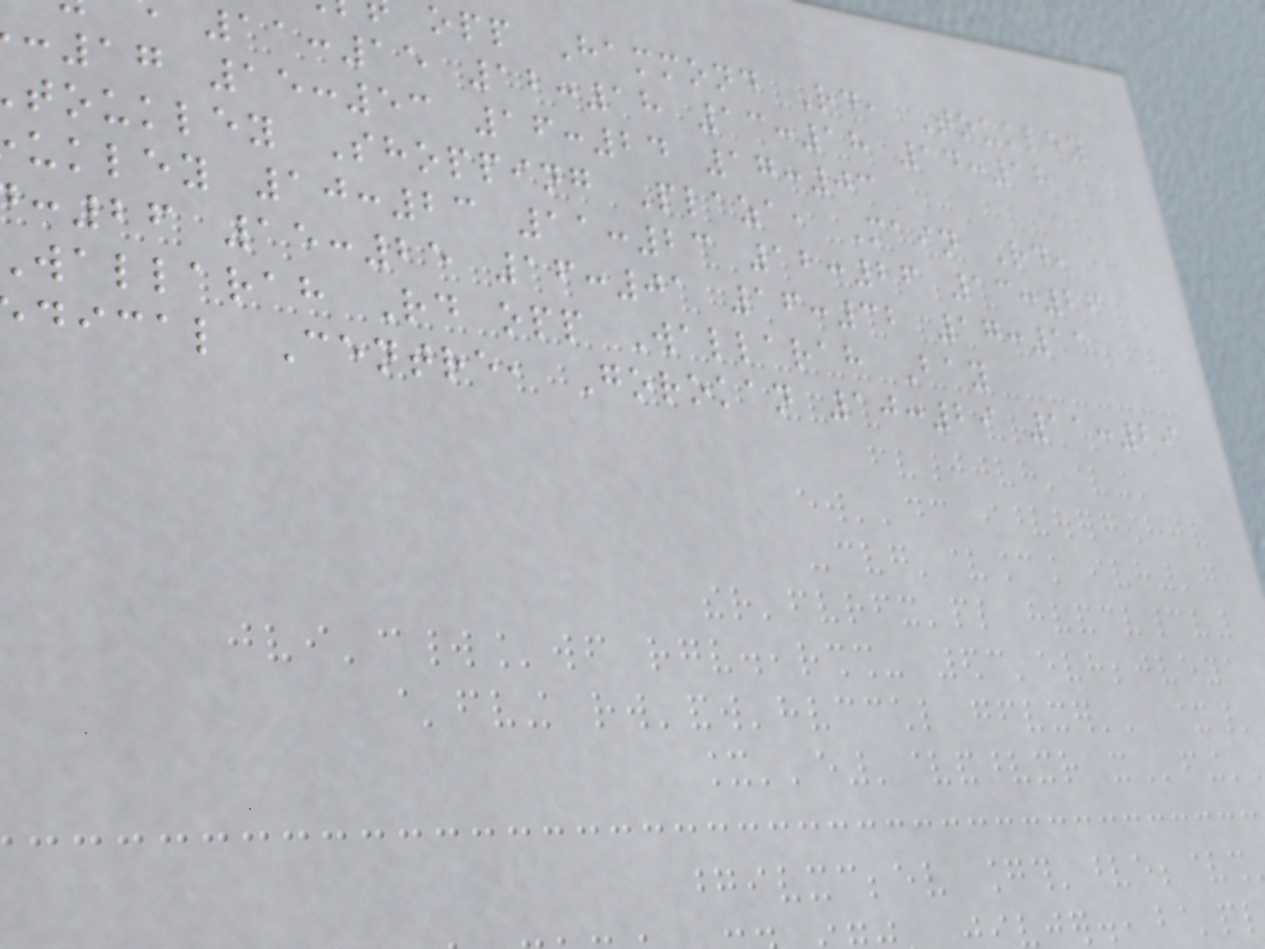opp Hammond Rd, Toukley
11:15 12:18 13:18 14:18
:17 15:53 16:24 17:03
toukley Shopping Plaza, Main Rd,
ukley 10:23 11:23 12:26 13:26
:26 15:25 16:01 16:32 17:11
wallarah Rd opp Wallarah Bay
dical Centre, Gorokan 10:29 11:29
